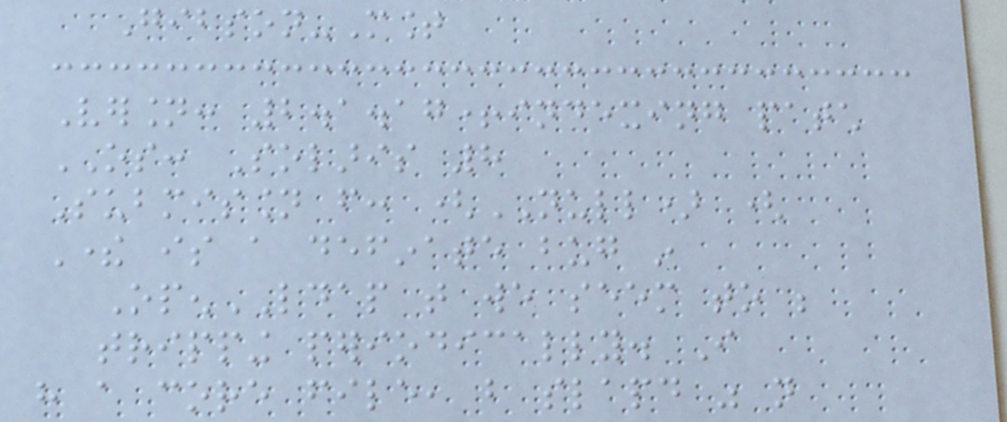Gibson-Mount
Version: 2.1.17+indexing patch
OS: Solaris 8
Submission from: (NULL) (
There is a definate bug in
OpenLDAP that we seem to be
tripping periodically. I
have a core file, but slapd was not
